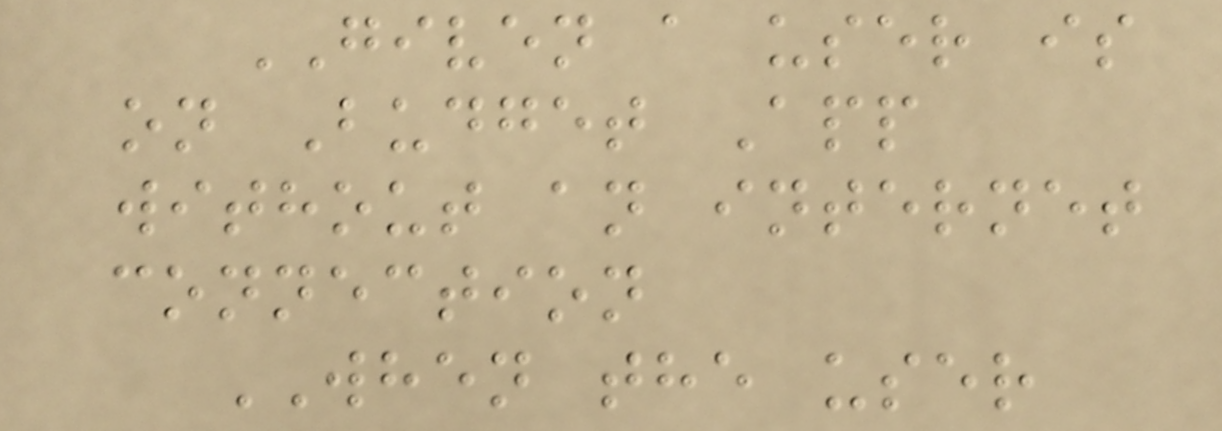GIVEN a user is
on Budget App
without an internet
connection
WHEN the user
